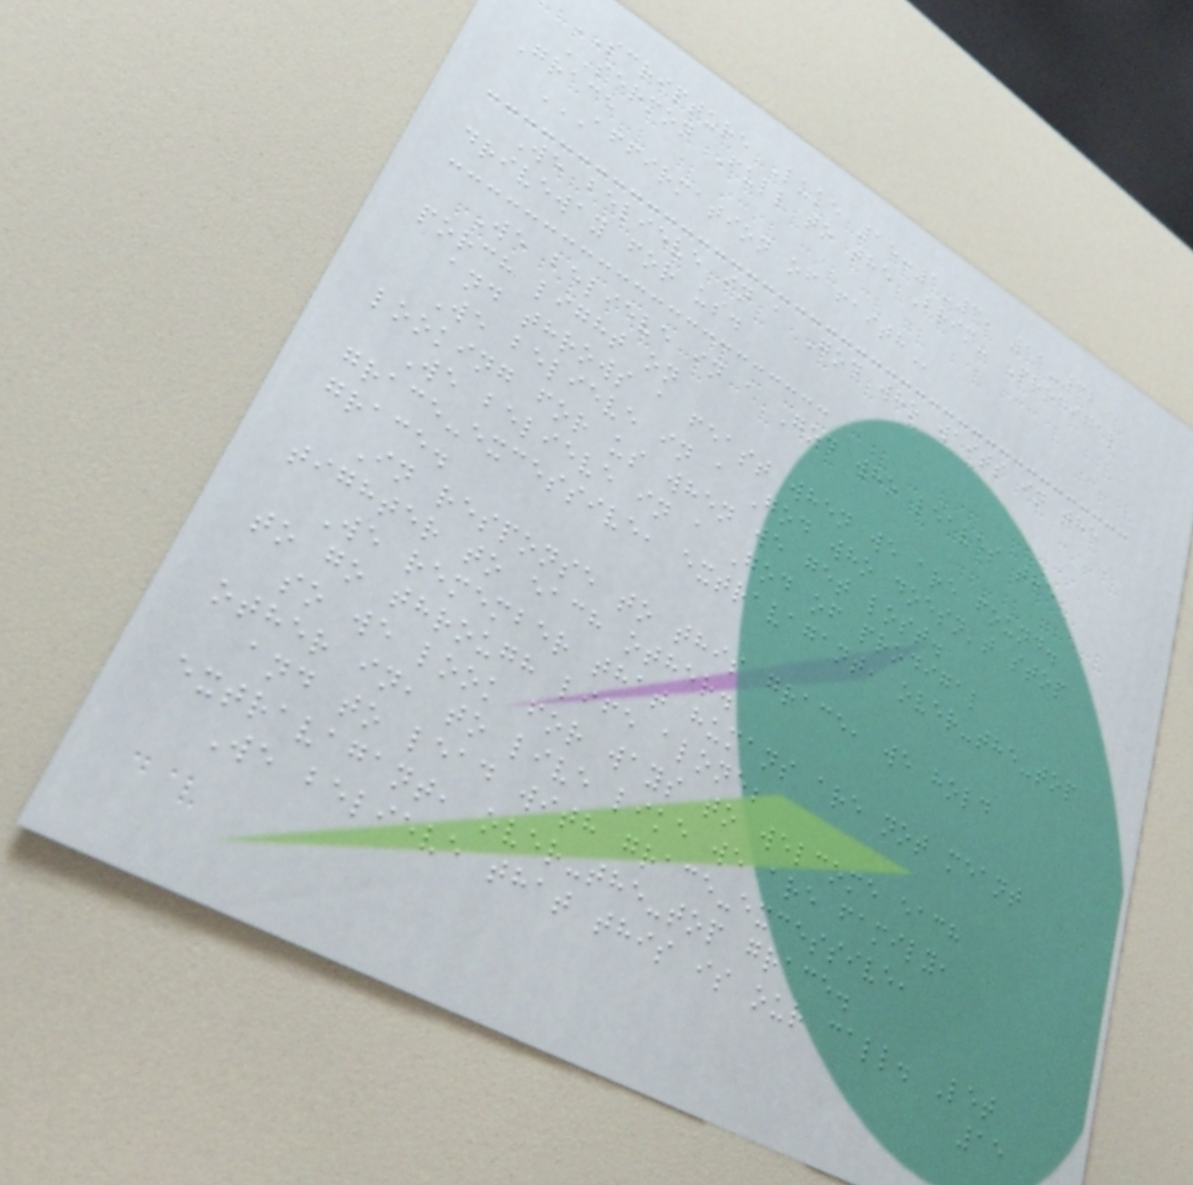SCRIPTURE Luke 15:1-3, 11-32
SERMON Full to the Brim- Prodigal
Grace
AFFIRMATION OF FAITH
We believe in a God who waits in the
driveway for us.
We believe in a God who leaves the
porch light on
and throws a feast when we are found.
We believe in a God who doesn't stop
looking for us when we get lost.
We believe in a God of prodigal
grace-excessive, extravagant, over-the-top
grace.
In response to this grace, we hold
tighter to each other.
We remember that humans are not meant
to go through life alone;
so we look for ways to welcome each
other in, to live like we are family,
and to lead with grace-excessive,
extravagant, over-the-top grace.
We believe that this is our call. Let
15
